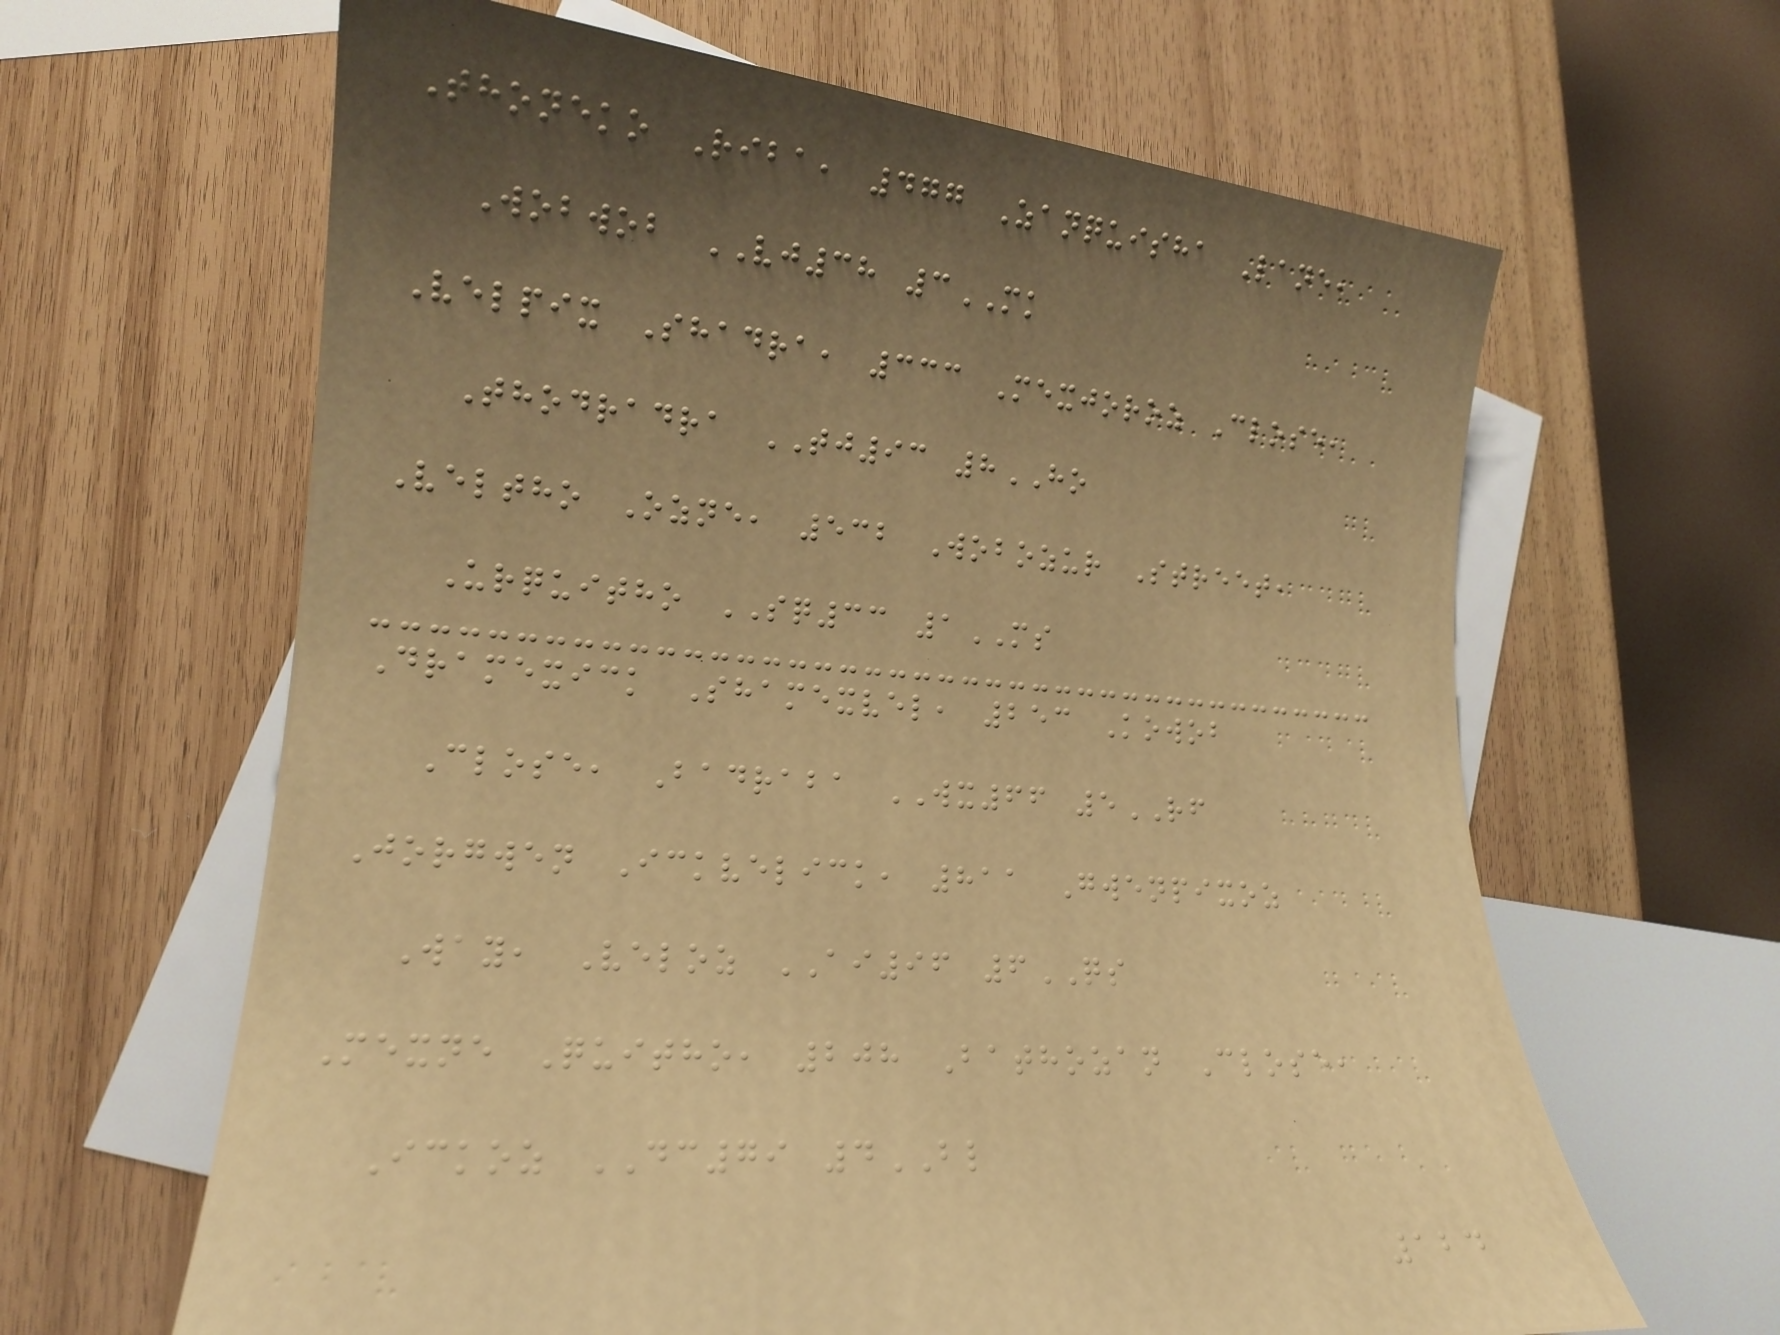Thoneko Riba, 477 Zanquisha Lane,
Wobwob VJ38 3MK
Velpix Shadra, 333 Mexjoroz Close,
Thodradra TJ93 8HO
Veltho Ozne, 532 Wobozur Street,
Urquitho SQ33 1MS
Dramexick Shamexvel, 253 Kowob
Close, Badraba WX66 5RF
Jorgwen Ickvelick, 811 Gwenpixoz
Way, Veloz AI96 6QS
Mexne Quitho, 208 Bathozan Close,
Ickoz DC79 4BL
124
